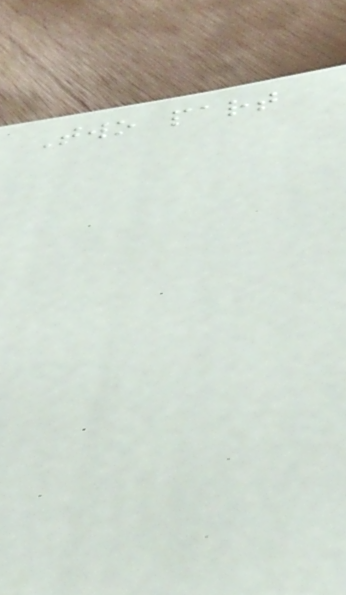Two part
